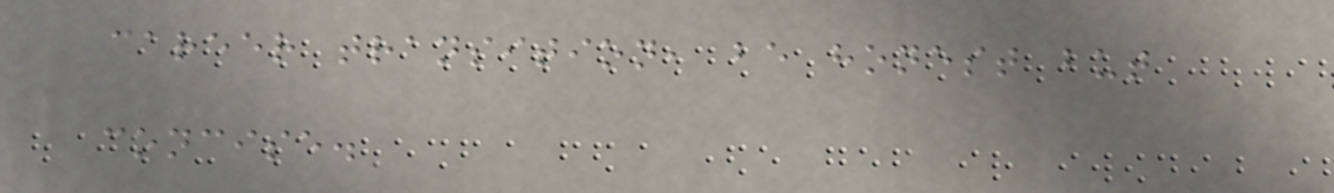career transition, be honest but
concise.
